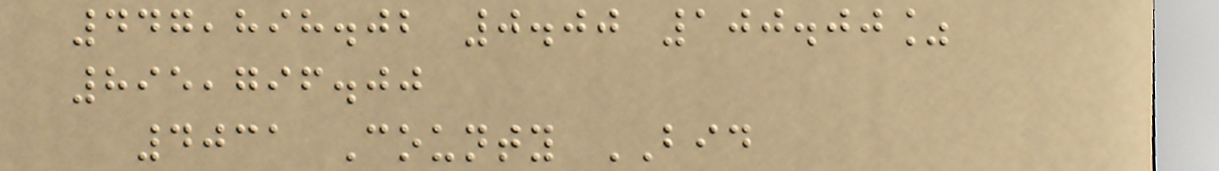447,898.02 0.00 100.00%
895,796.00
4031 County BID
